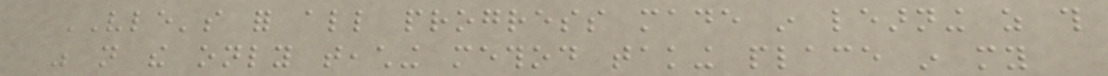VLE's for all progress made in learning as this
was not the only teaching method taking place in my
